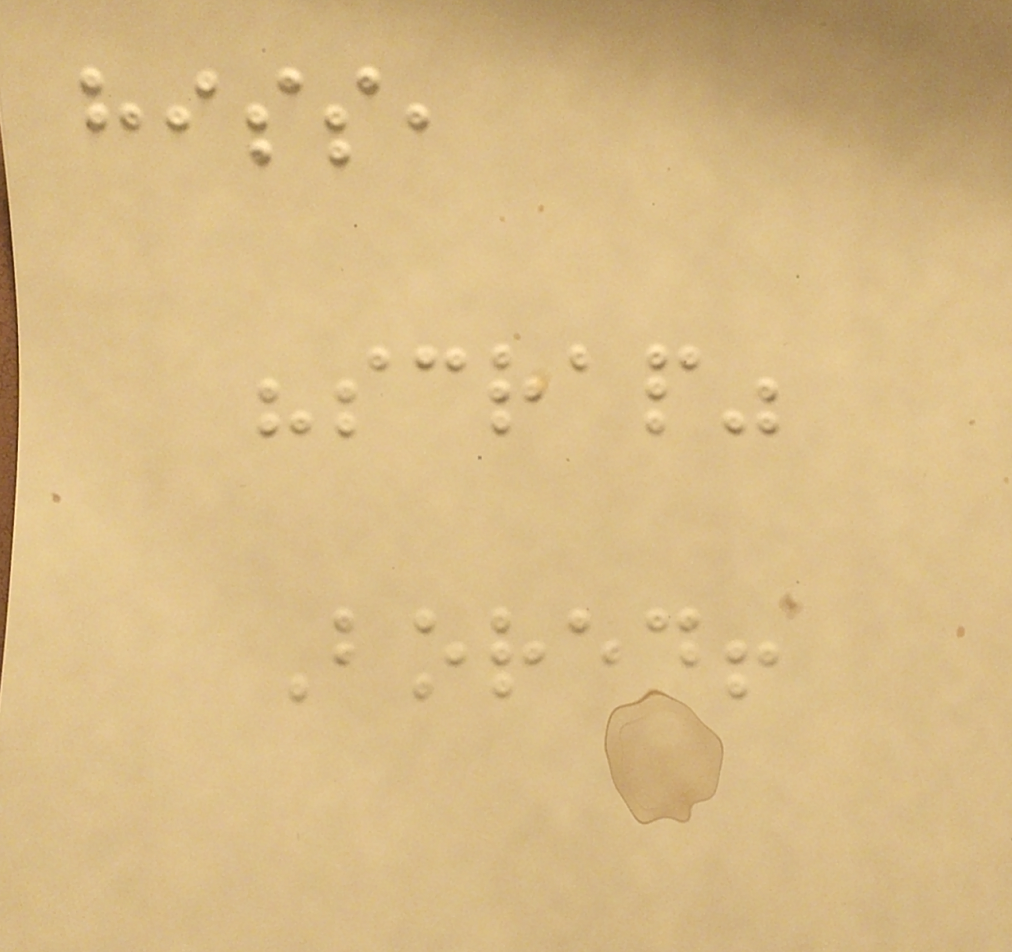hiss,
"scrap"
Bored!
